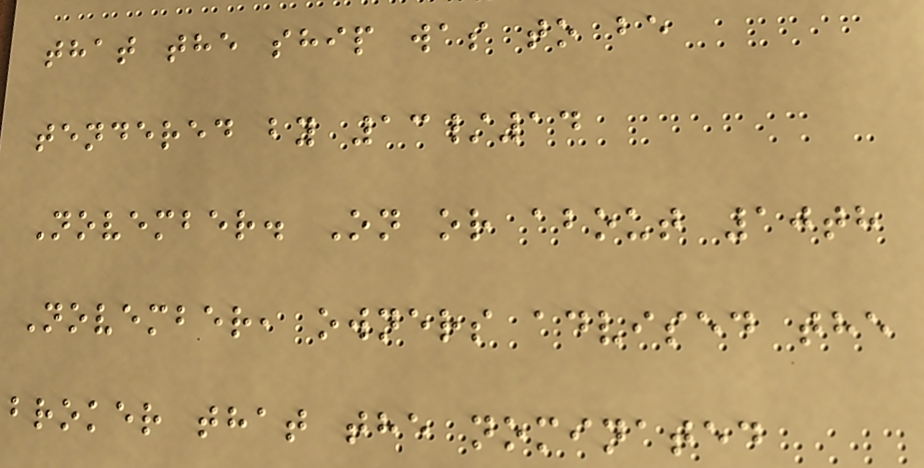that the ship was to be
tendered by 13/14
November. On or about 10th
November, owners advised the
broker that the nominated
